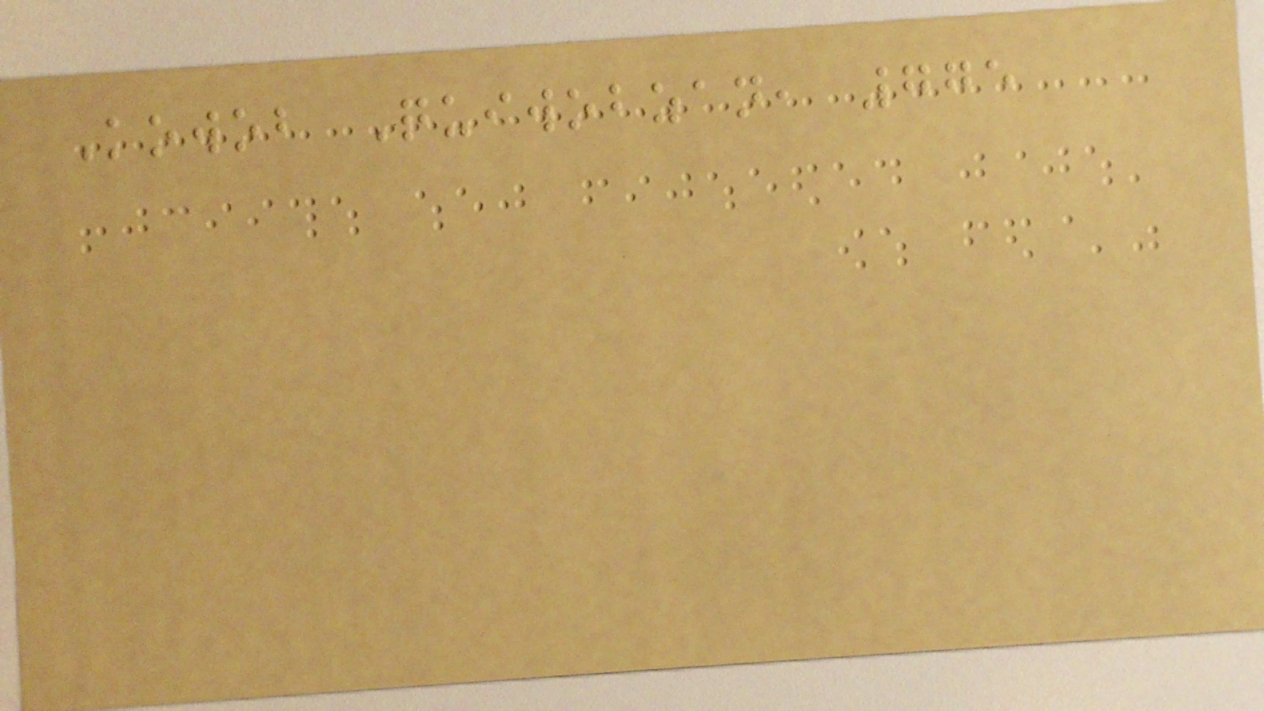Kowob Quiwobzan, 775
